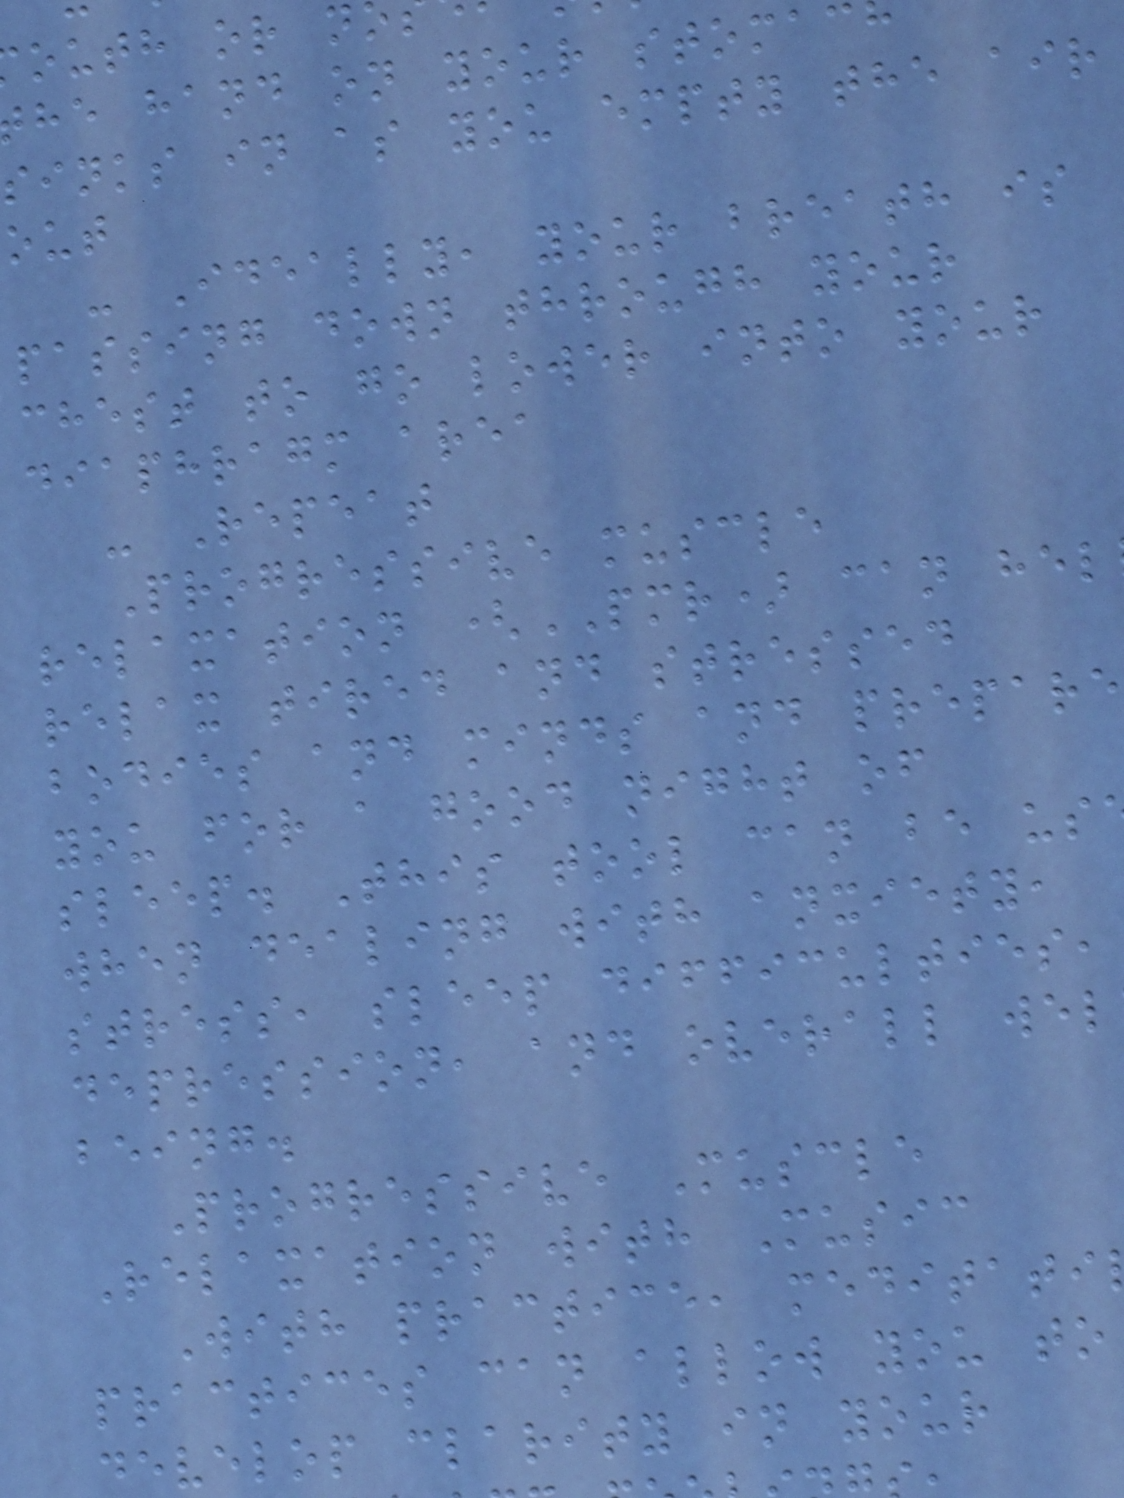outh or n
he hand on your stomac
sinks in as you empty the air
out
- Ideally, your breath is
passing down through your
chest to go lower into your
diaphragm area
- Repeat
Progressive muscle
relaxation (PMR) can hel
relax tired and stressed
bodies and minds and prepare
you for a good night of
sleep. This tool can be us
when dealing with anxiety,
stress, sleep difficulties,
depression, and overall wel
being.
Progressive Muscle
Relaxation with Music
With practice, meditati
practices can allow you to
develop clarity in your
